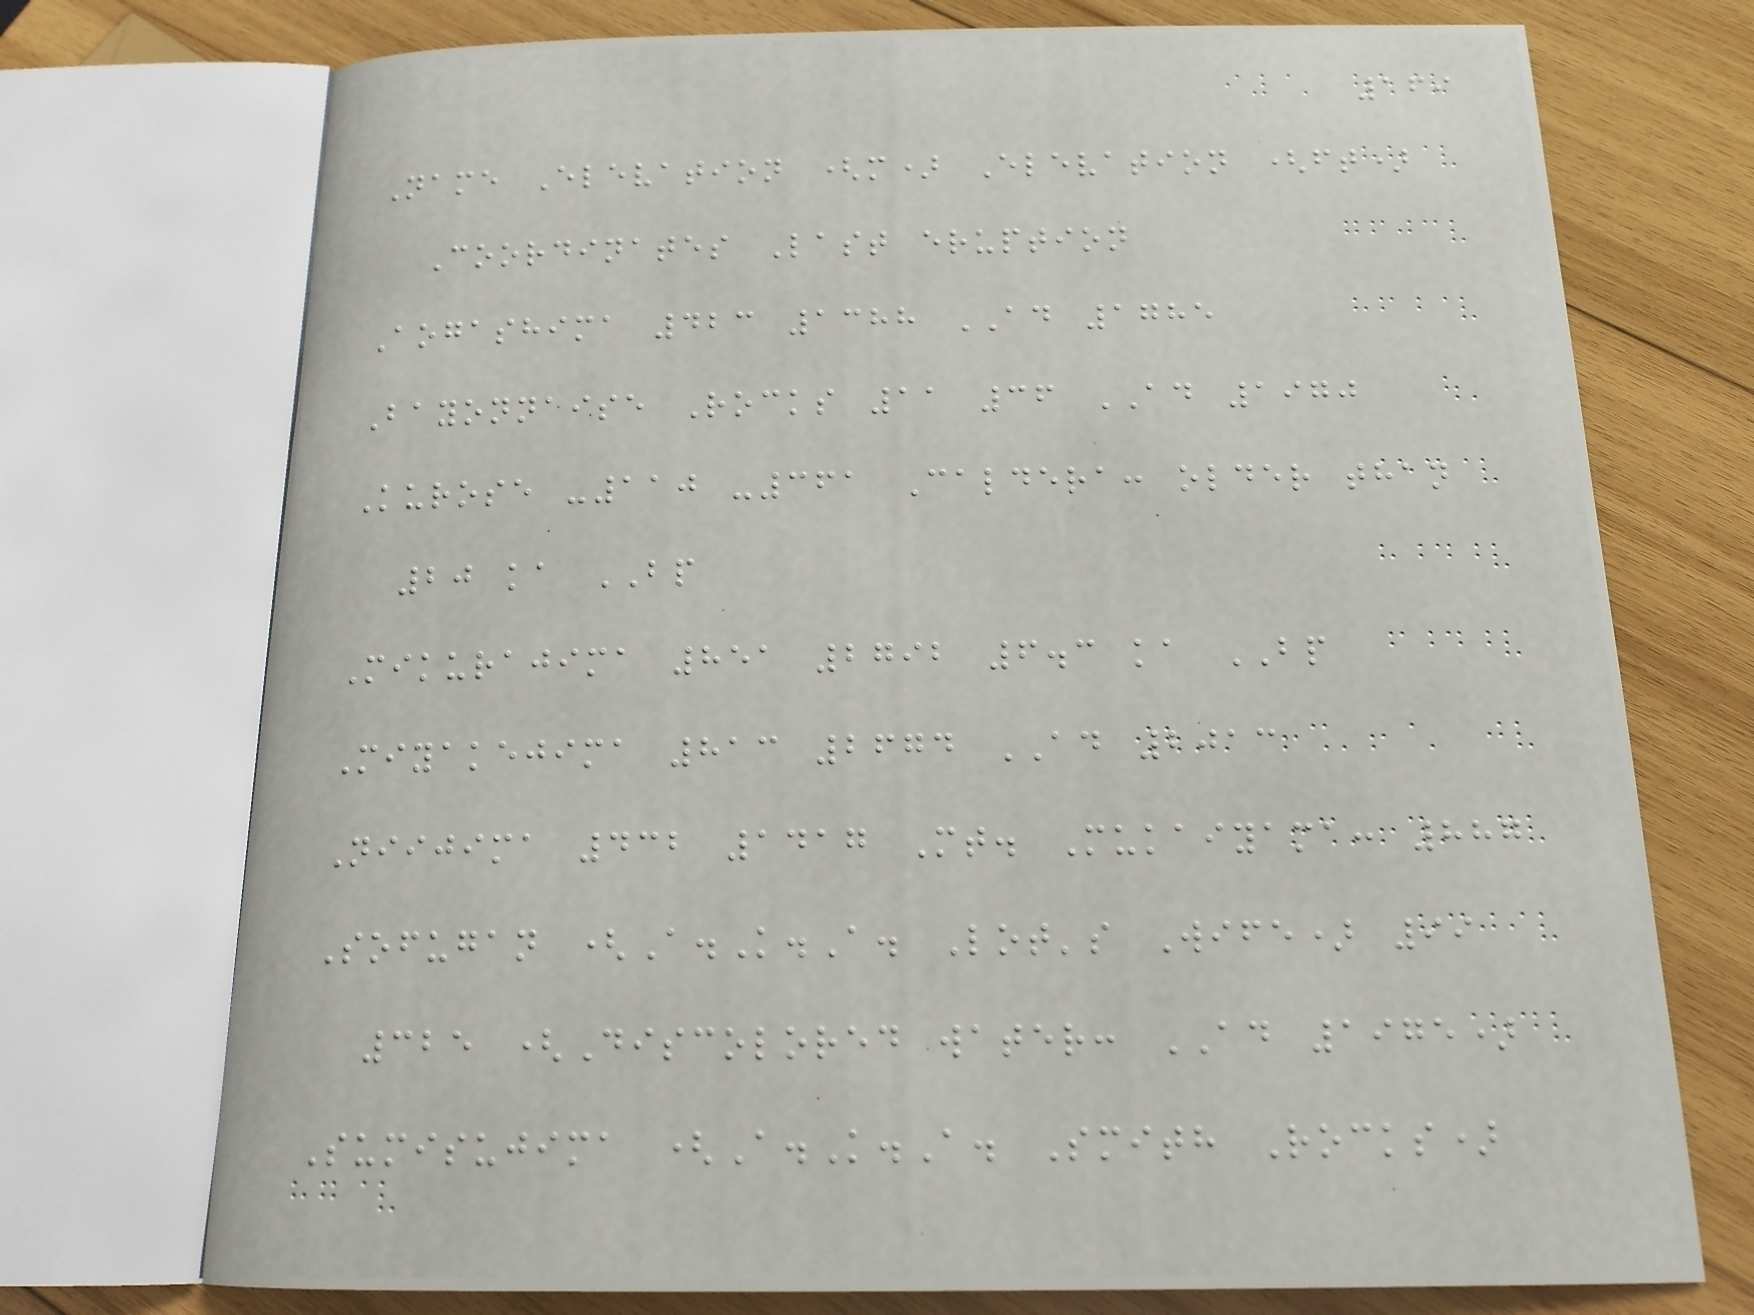169
Name Elevation (m) Elevation (ft)
Coordinates Last eruption
Aogashima 423 1388 AD 1785
Bayonnaise Rocks 11 36 AD 1970
Kurose -110 -361 Caldera: older than
20 ka BP
Mikurajima 851 2792 6.3 ka BP
Miyakejima 813 2674 AD 2013
Niijima 432 1417 Mt. Mukaiyama: 887
Sofugan (A.K.A. Lot's Wife) 99
325 (Discolored water: AD 1975)
Sumisujima (A.K.A. Smith Rocks)
